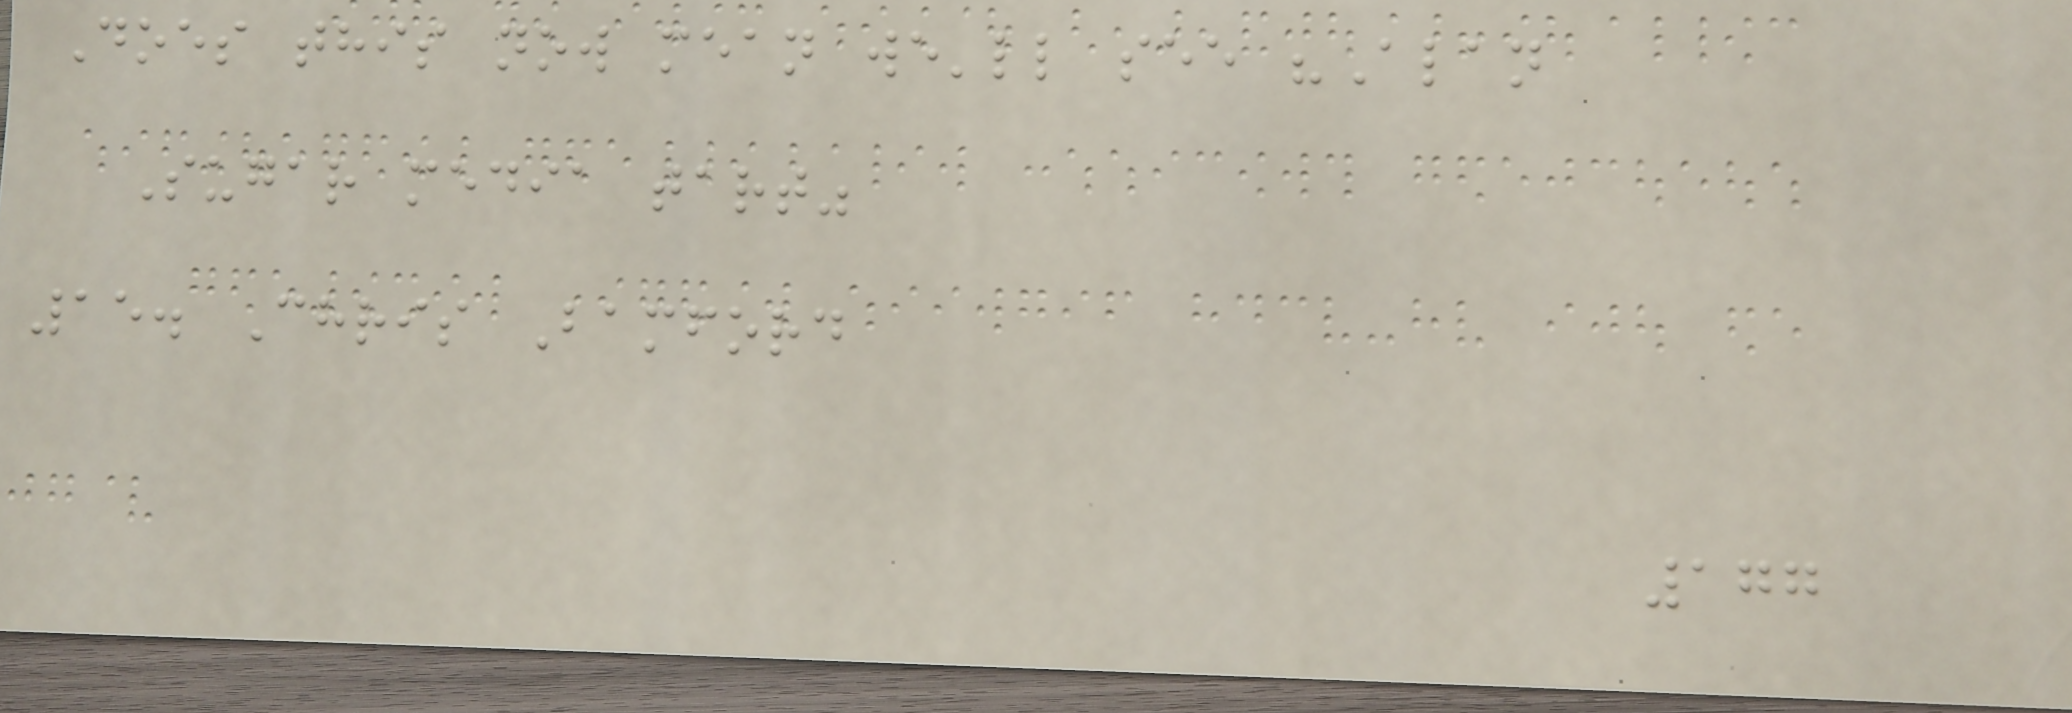Does this now mean we'll see "Alan
Sugar media tart"
15. Chris Bamford
177
